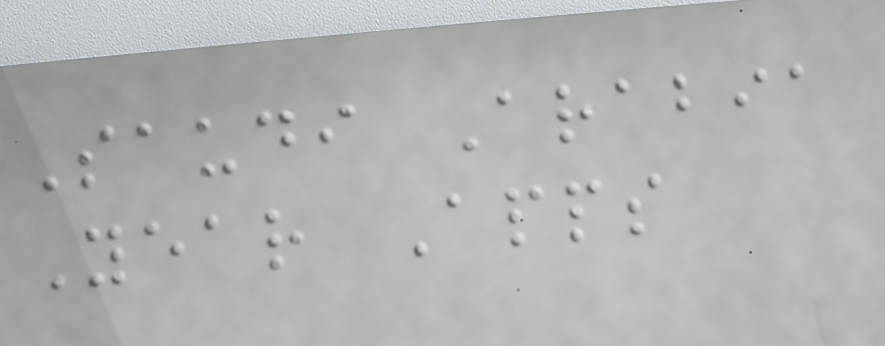Saudi Arabia
Year Apps
